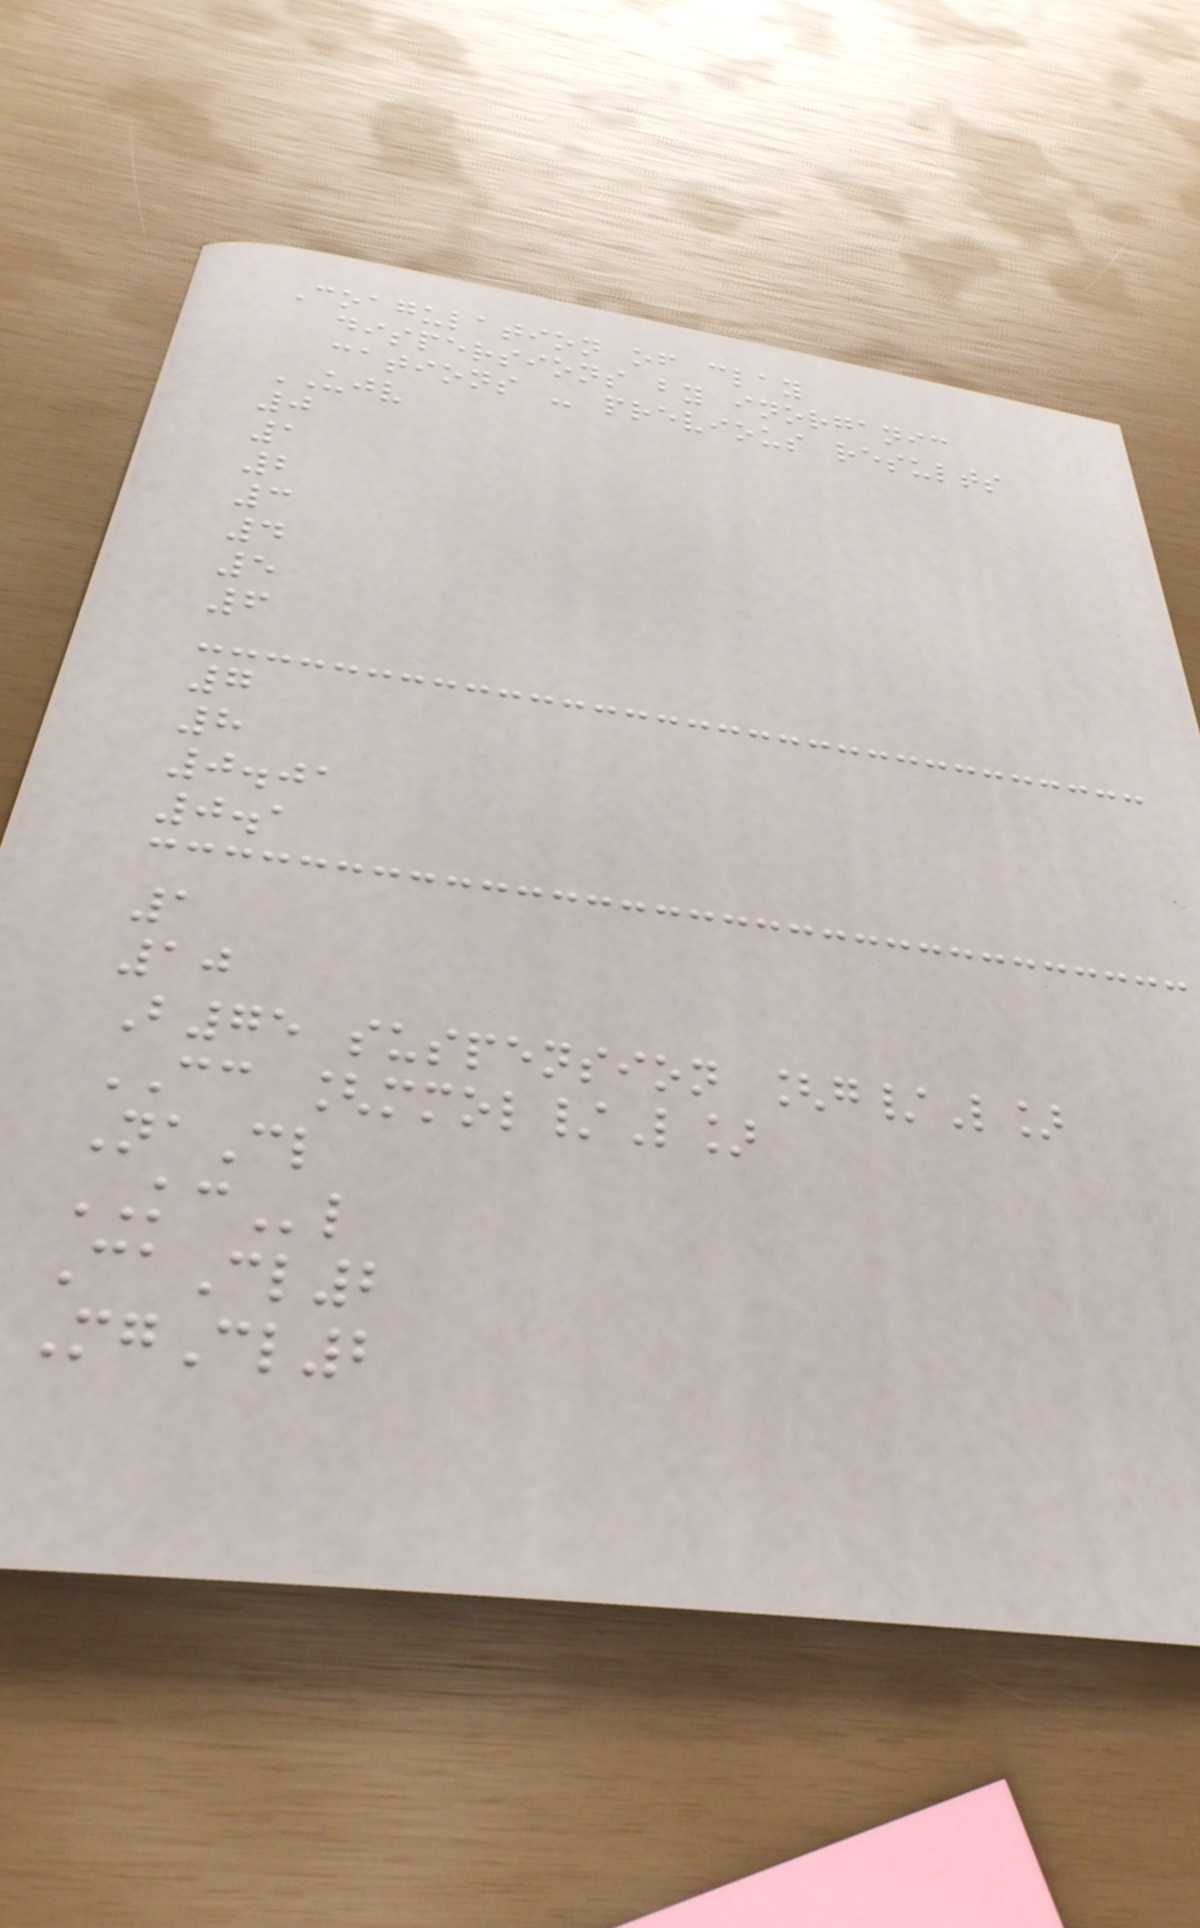Coagulation of clay
dispersions by inorganic
cations - previous results
UJV
0
1
2
3
4
5
6
7
8
0.01
0.1
1
10
B75 suspension [g/L]
CC [mmol/L]
NaCl
KCl
CaCl2
MgCl2
